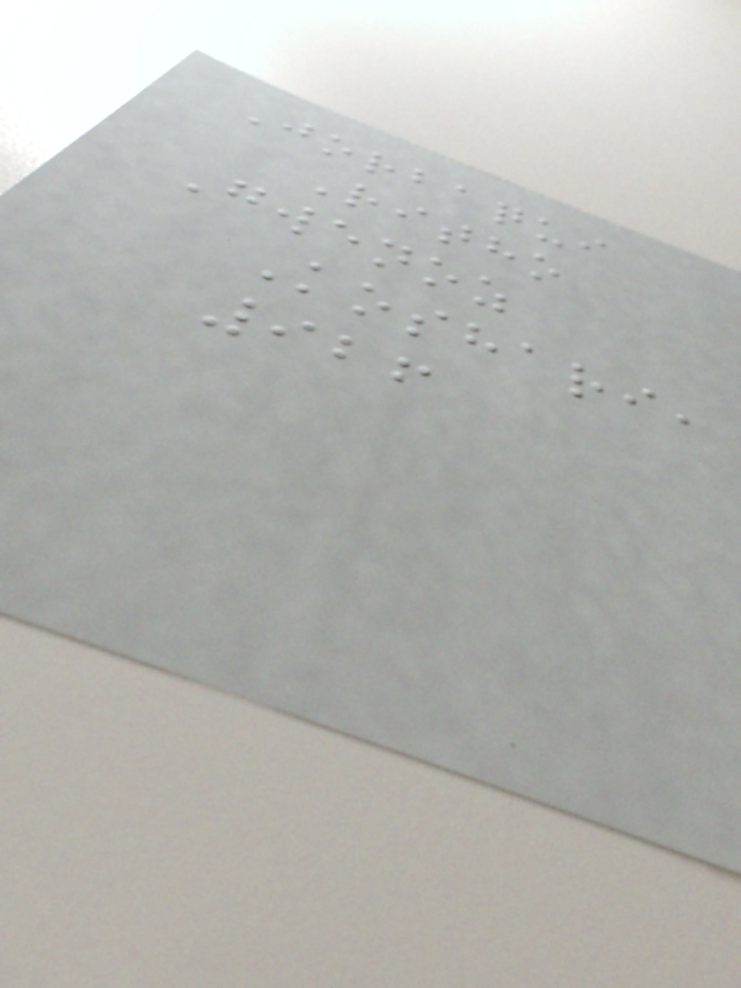Jorbaqui
Ritho
Gwenoz
Koshari,
926
